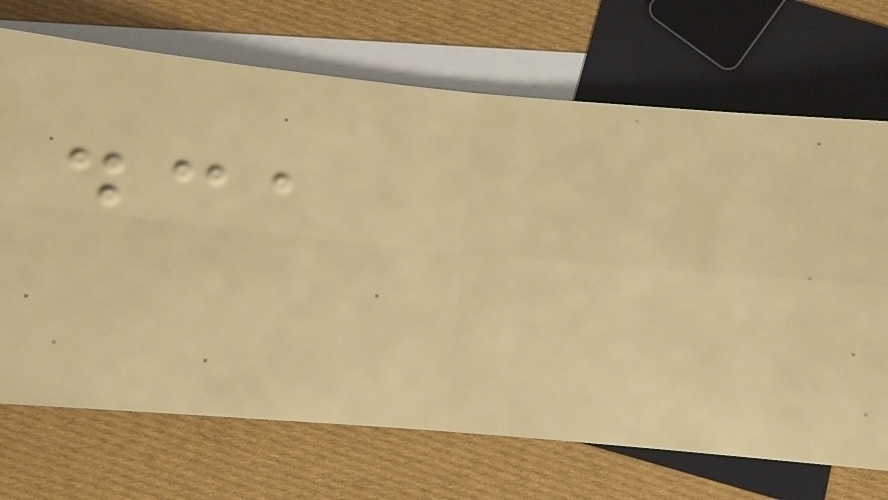dca
